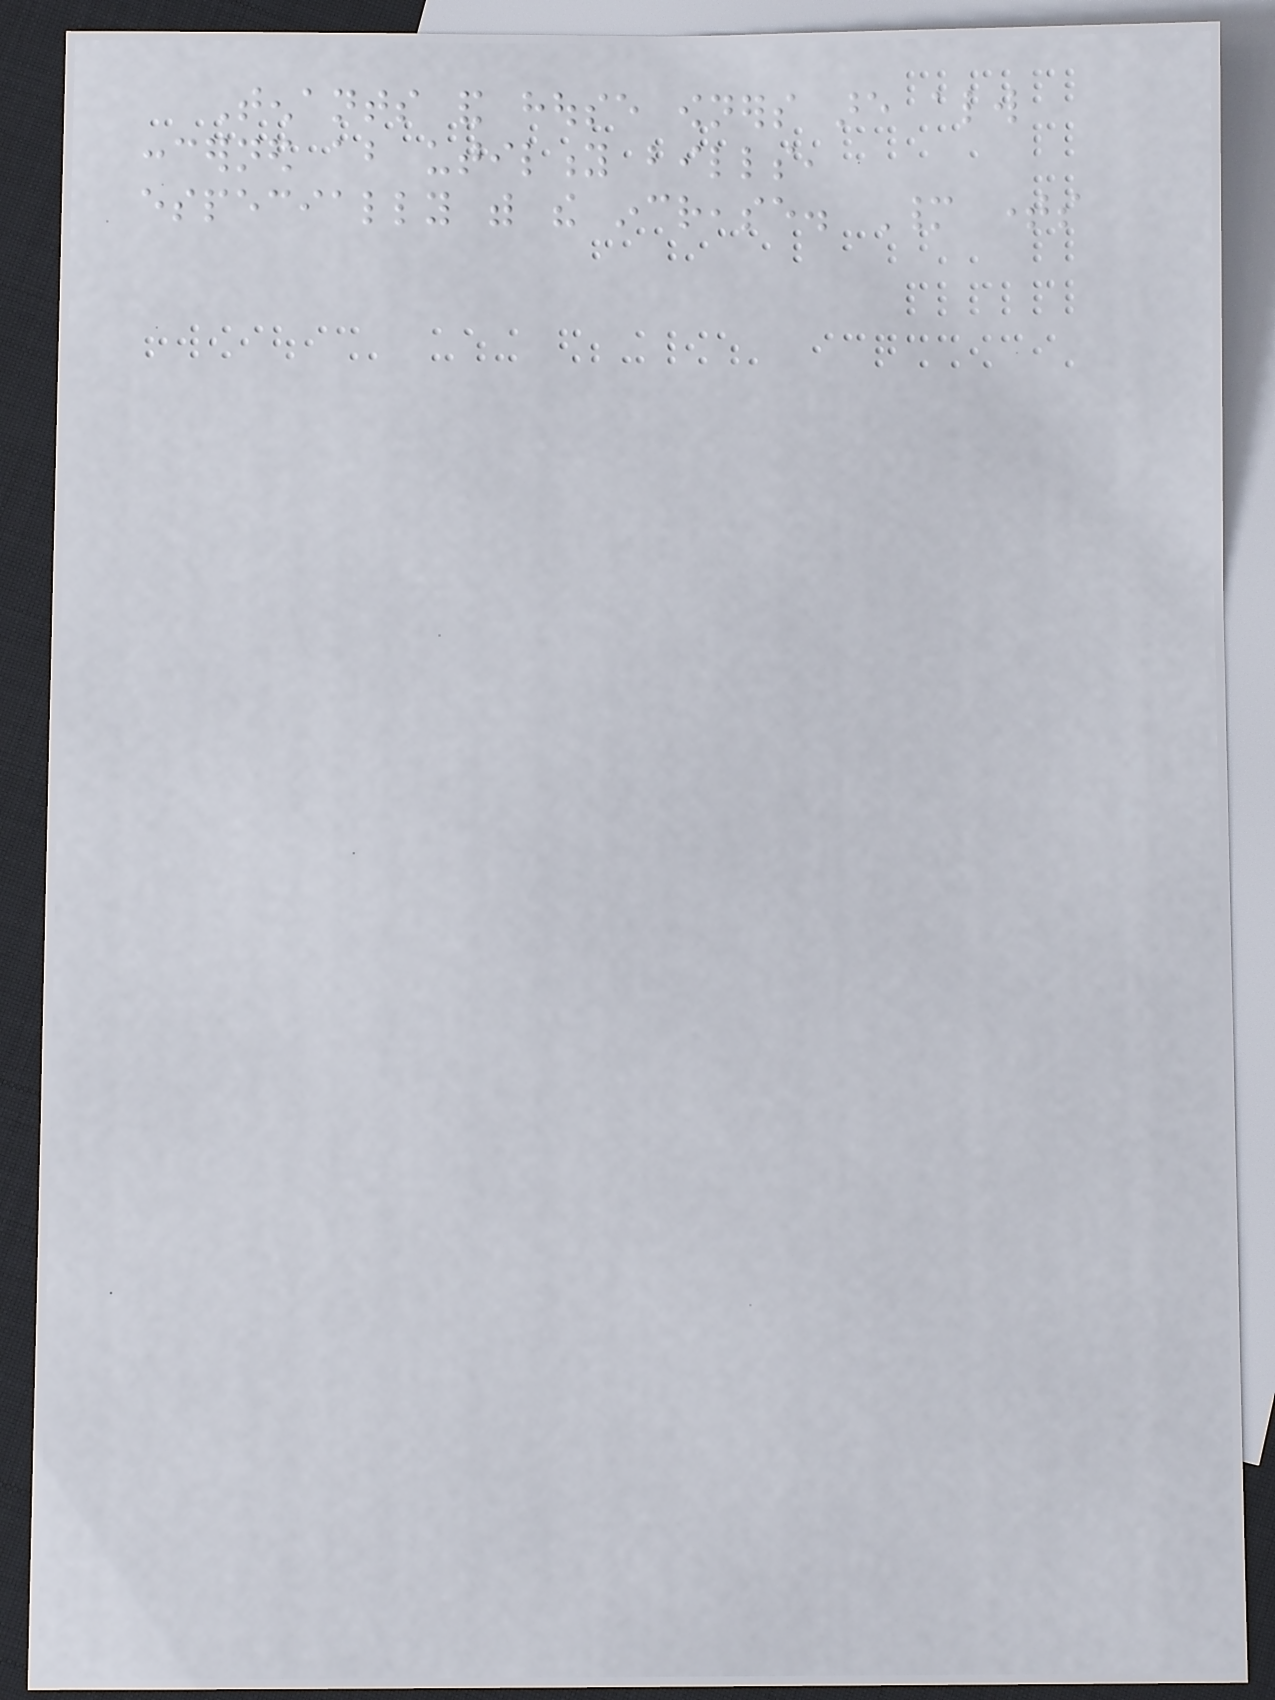Tenants and house owners are always
concerned about utility bills,
especially with the increase. Many times
